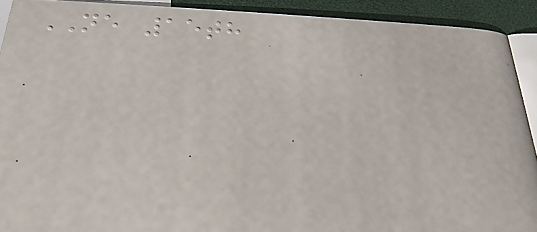NE 15th
